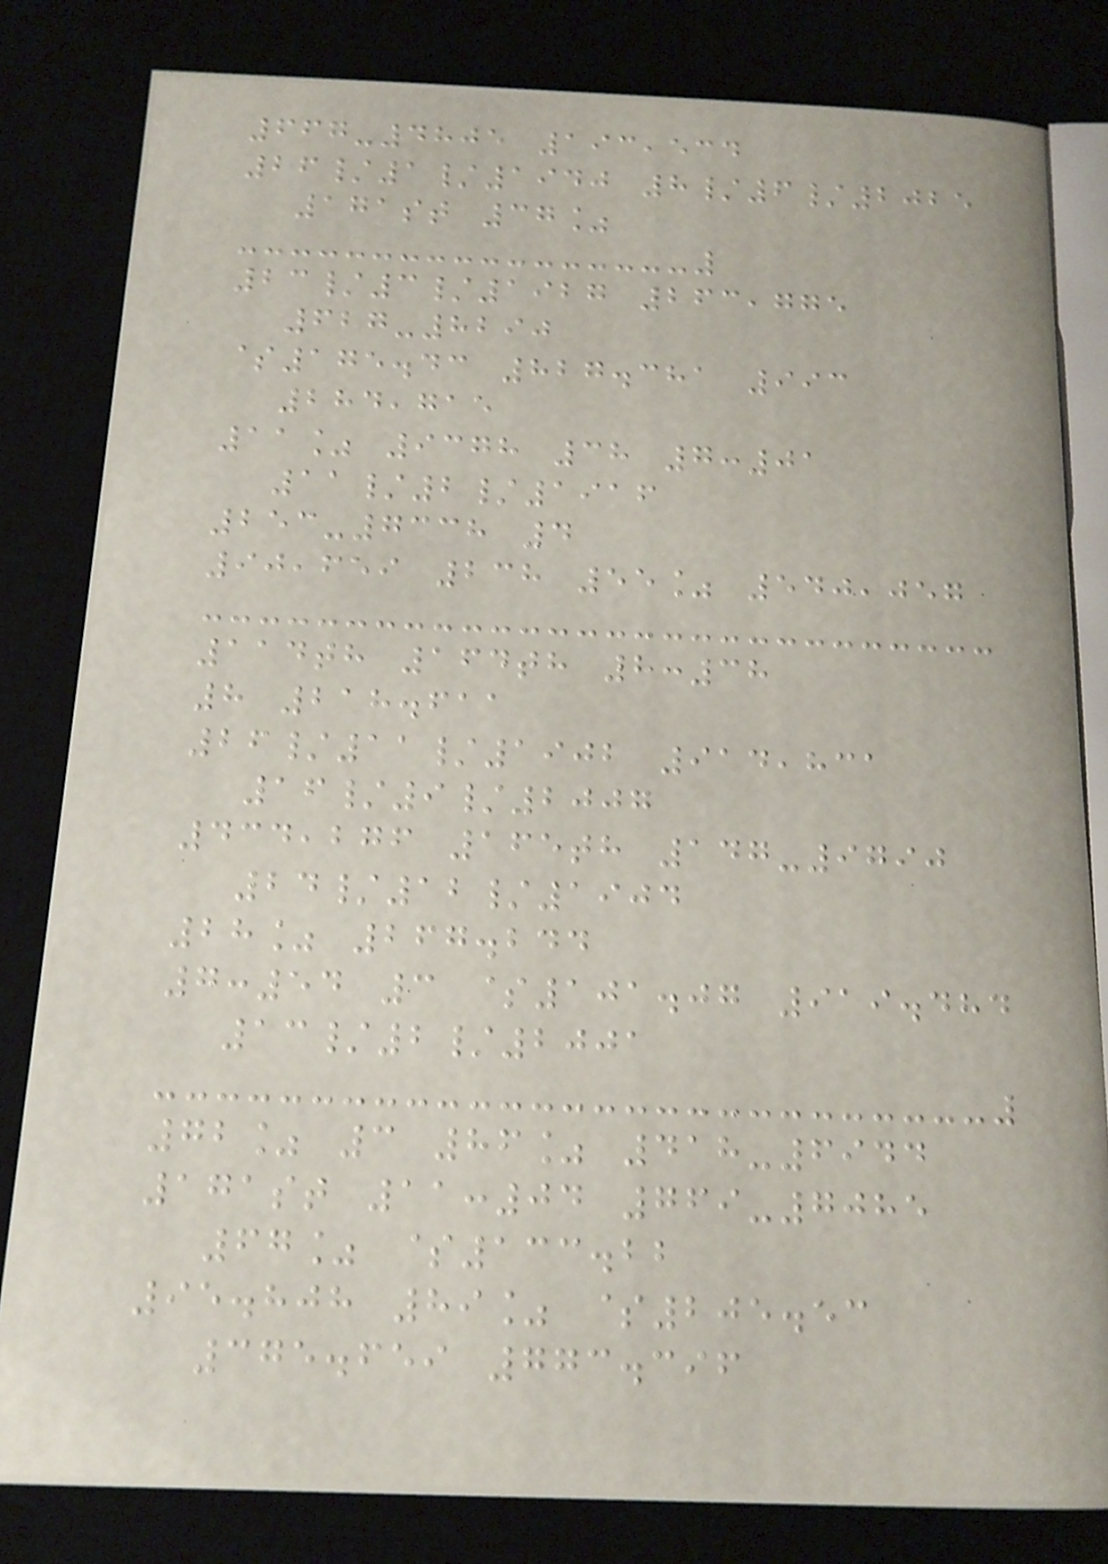667-4805 193,534
26/1/1940 8/6/2025
171st 37%
23/3/1927 263,775
627-8290
$175.43 827.381 993
284,715
11% 9378 38 7:01
11/2/1916
253-7338 4
90,659 238 55% 540,057
114th 164th 8:38
8 218.611
26/11/1902 914,831
16/9/2007
434,276 165th 147-9790
24/12/1904
28% 267.244
7:54 3 $101.07 919.484
13/2/2001
72% 3 86% 418-6944
171st 11:04 769-7085
67% $133.22
95.808 89% $205.53
375.659 773.396
